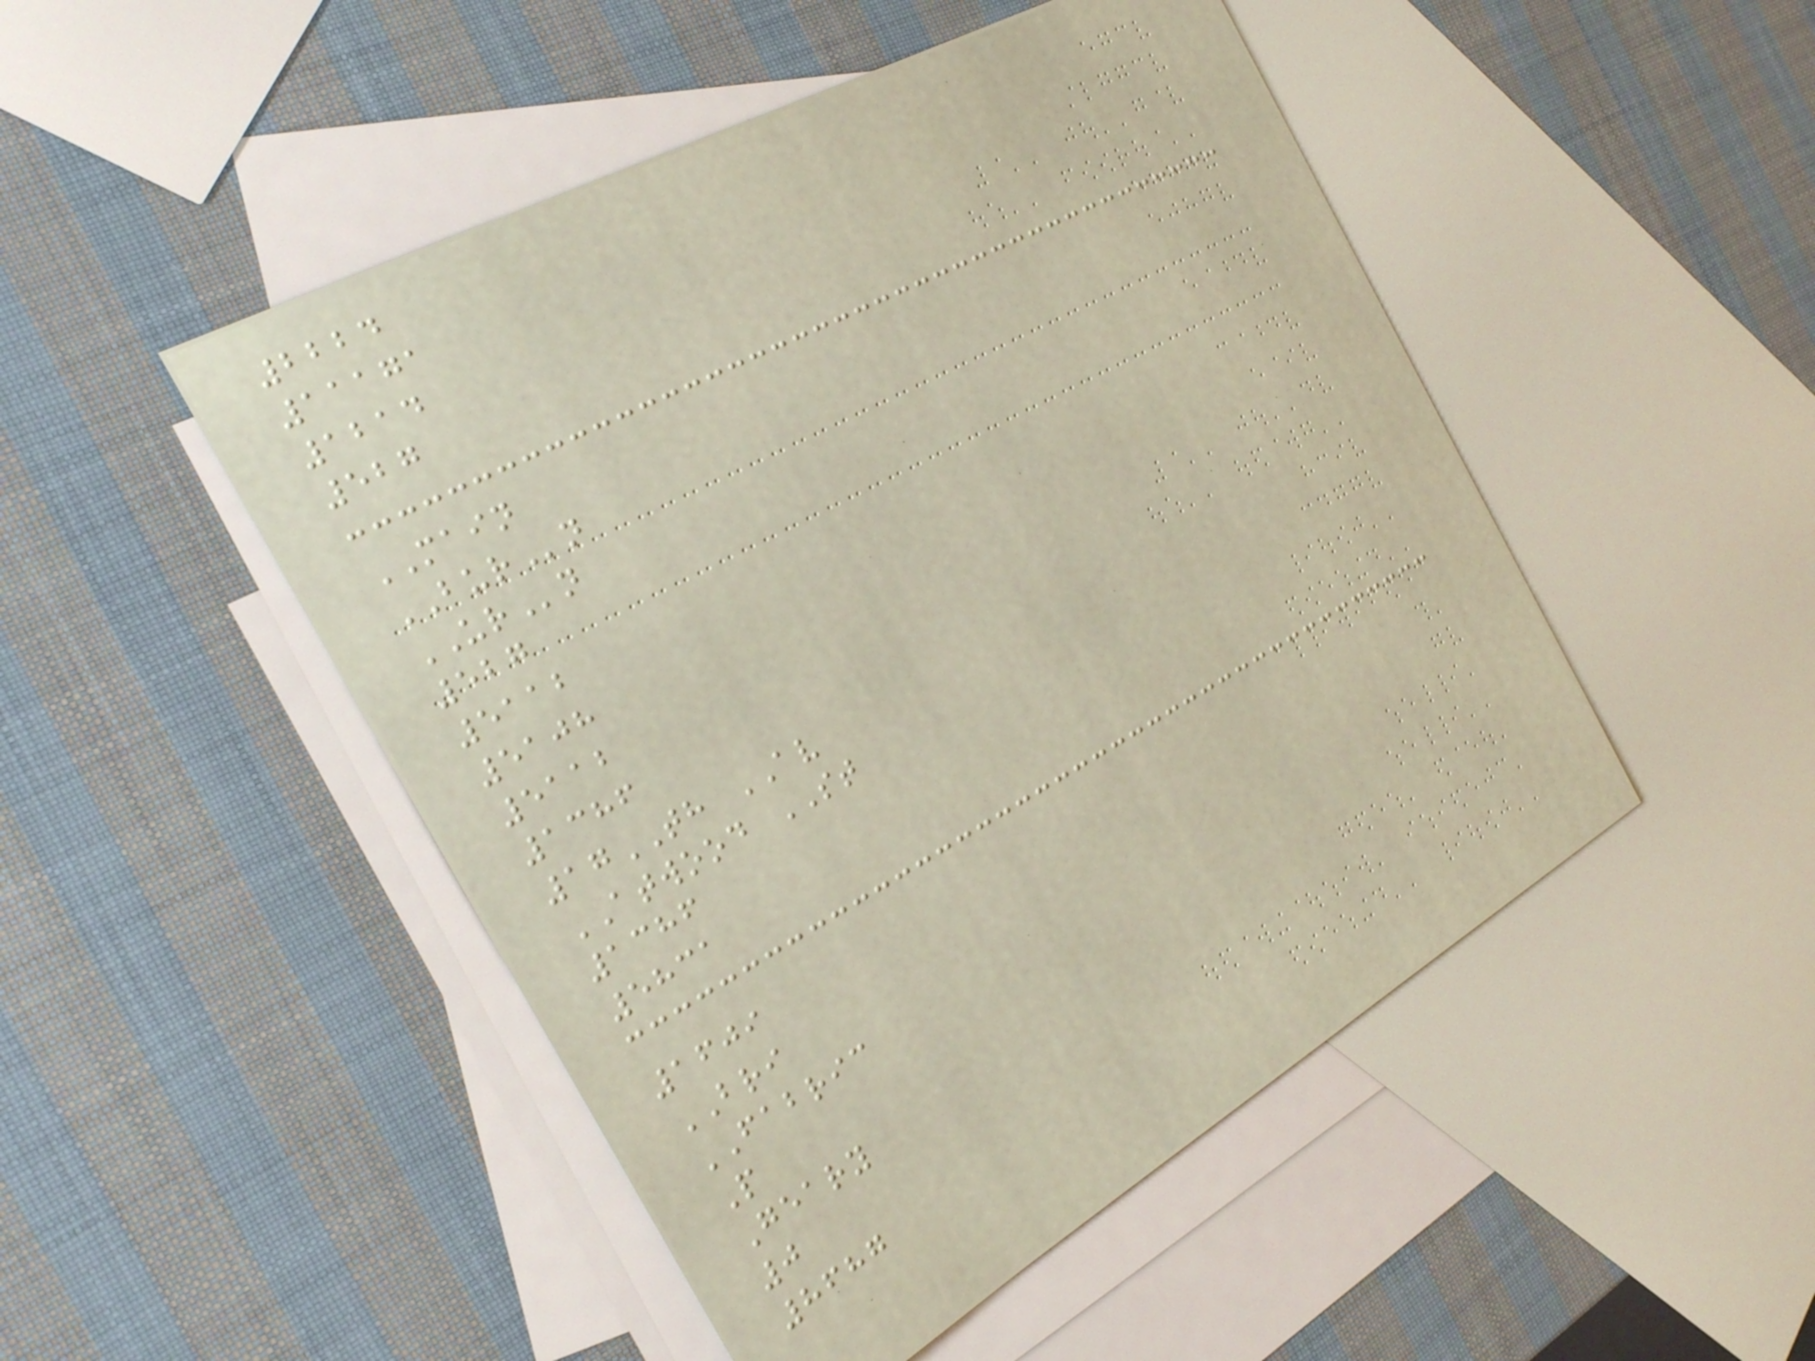2224
11171
1214
527
MAIN
BURn
URn
527
5112
5108
5112
1386
17TH AV
ATWOOD ST
1386
5831
1609
BRI
FABRIC
P
Geary
0
8687
